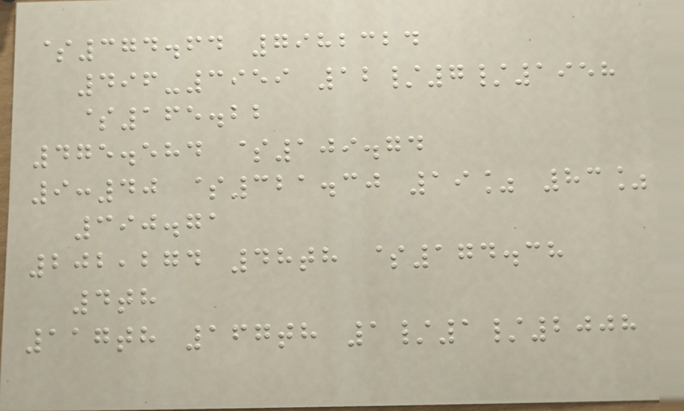$374.64 7982324
496-3959 12/7/1958
$165.22
475.584 $109.74
9:40 $321.30 19% 83%
390.71
202,274 48th $174.38
4th
117th 167th 1/1/2008
